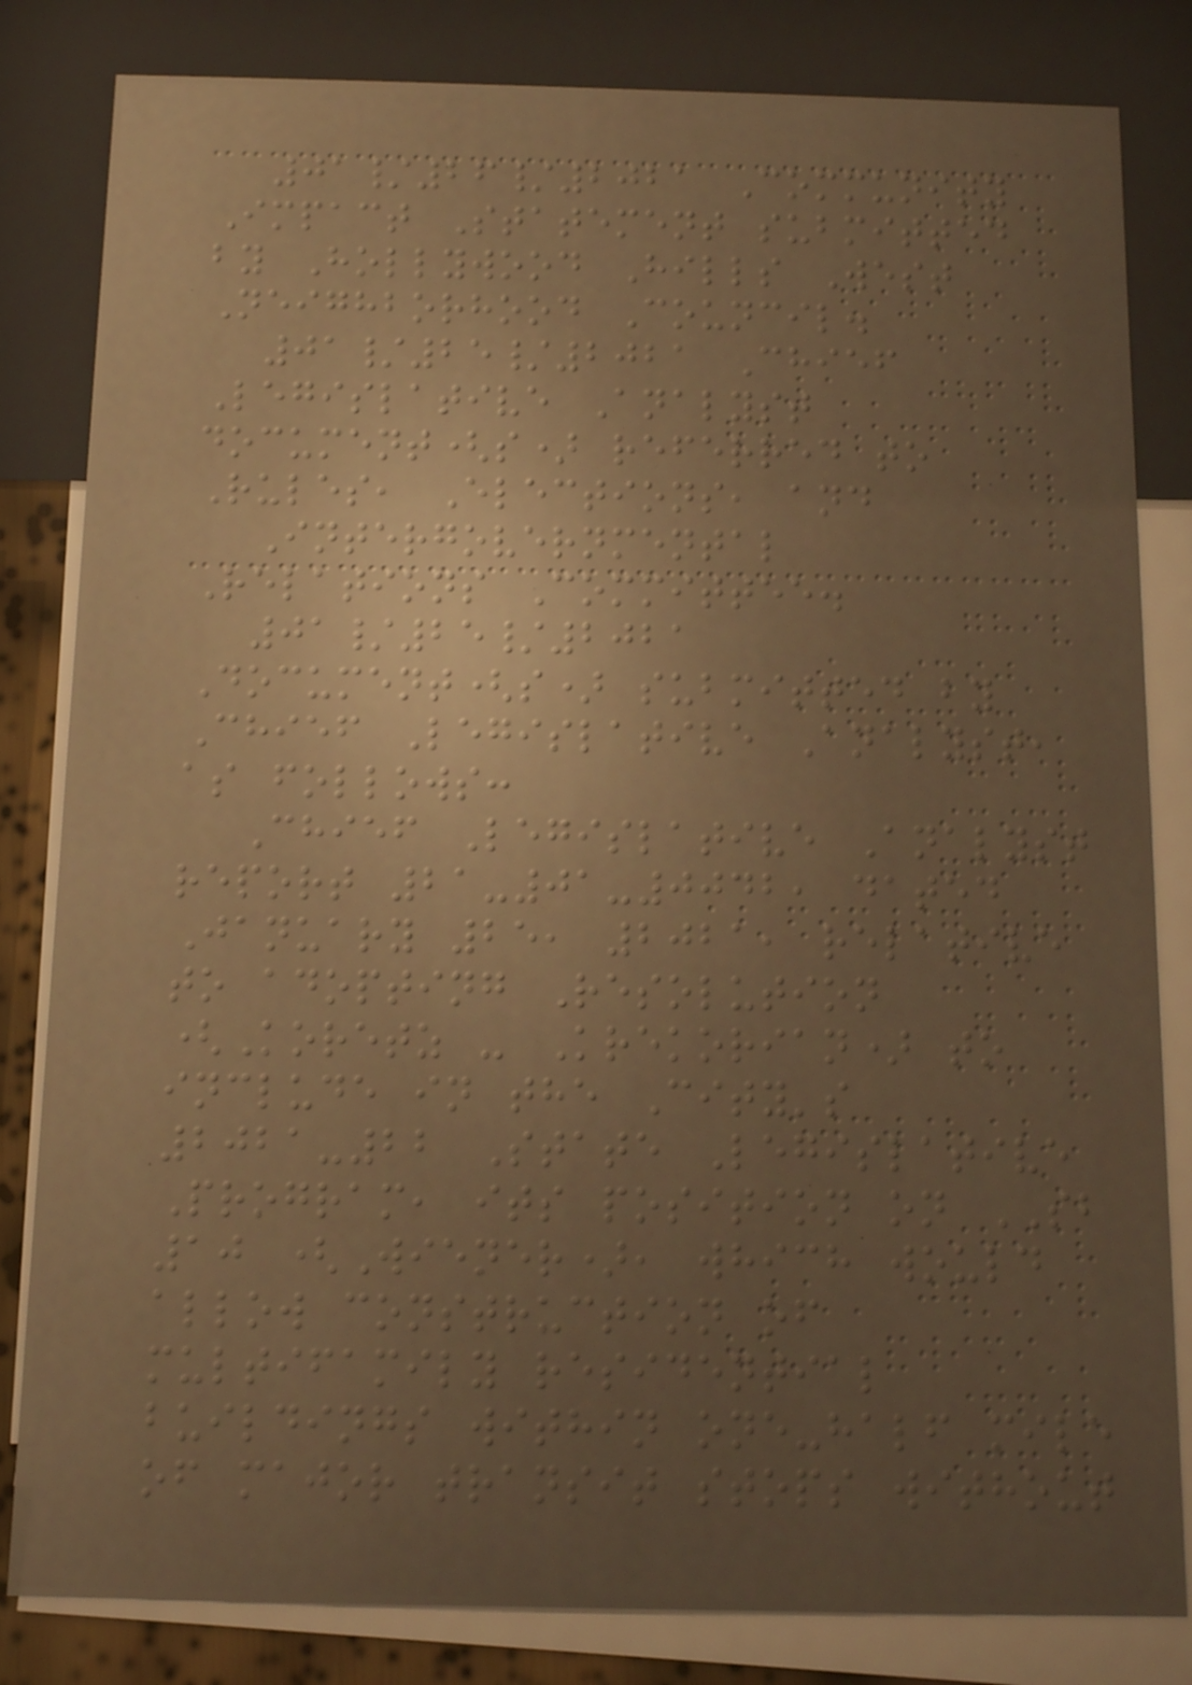01/26/2021 Community
Impact Statement submitted
by Hollywood Hills West
Neighborhood Council.
01/25/2021 Chief
Legislative Analyst
document(s) referred to
Rules, Elections, and
Intergovernmental
Relations Committee.
01/25/2021
Document(s) submitted by
Chief Legislative Analyst,
as follows:
Chief Legislative Analyst
report 21-01-0042, dated
January 25, 2021, relative
to adopting Resolution
(Koretz - Krekorian) to
include in the City's
2021-22 State Legislative
Program, its position on SB
10 (Wiener), which would
allow construction of
multifamily residential
buildings within one-half mile
of major transit stops without
